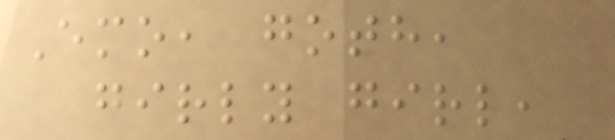Emo, goth,
girly girl,
